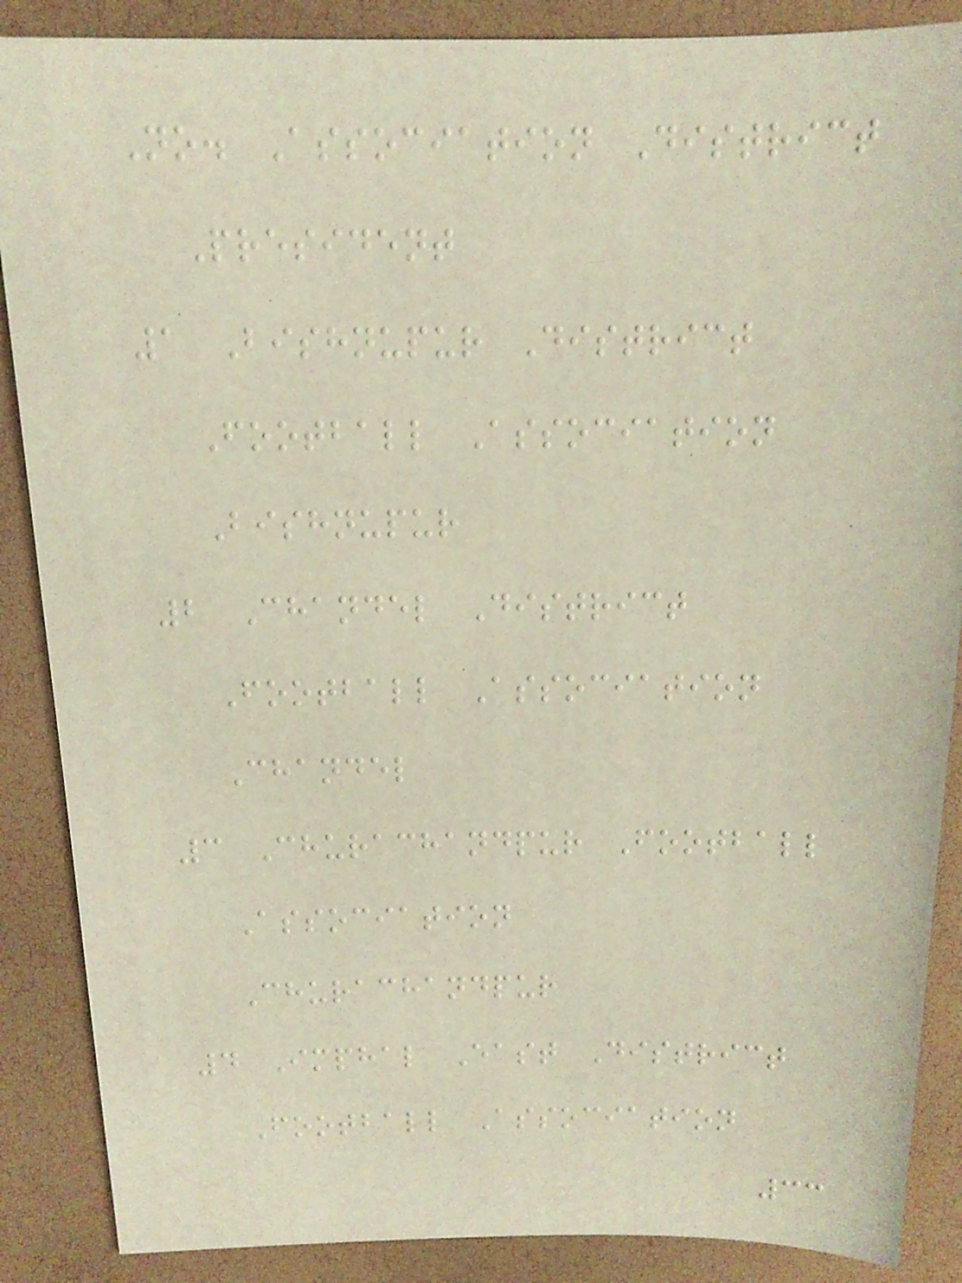No. Association District
President
1 Bishnupur District
Football Association
Bishnupur
2 Chandel District
Football Association
Chandel
3 Churachandpur Football
Association
Churachandpur
4 Imphal East District
Football Association
33
